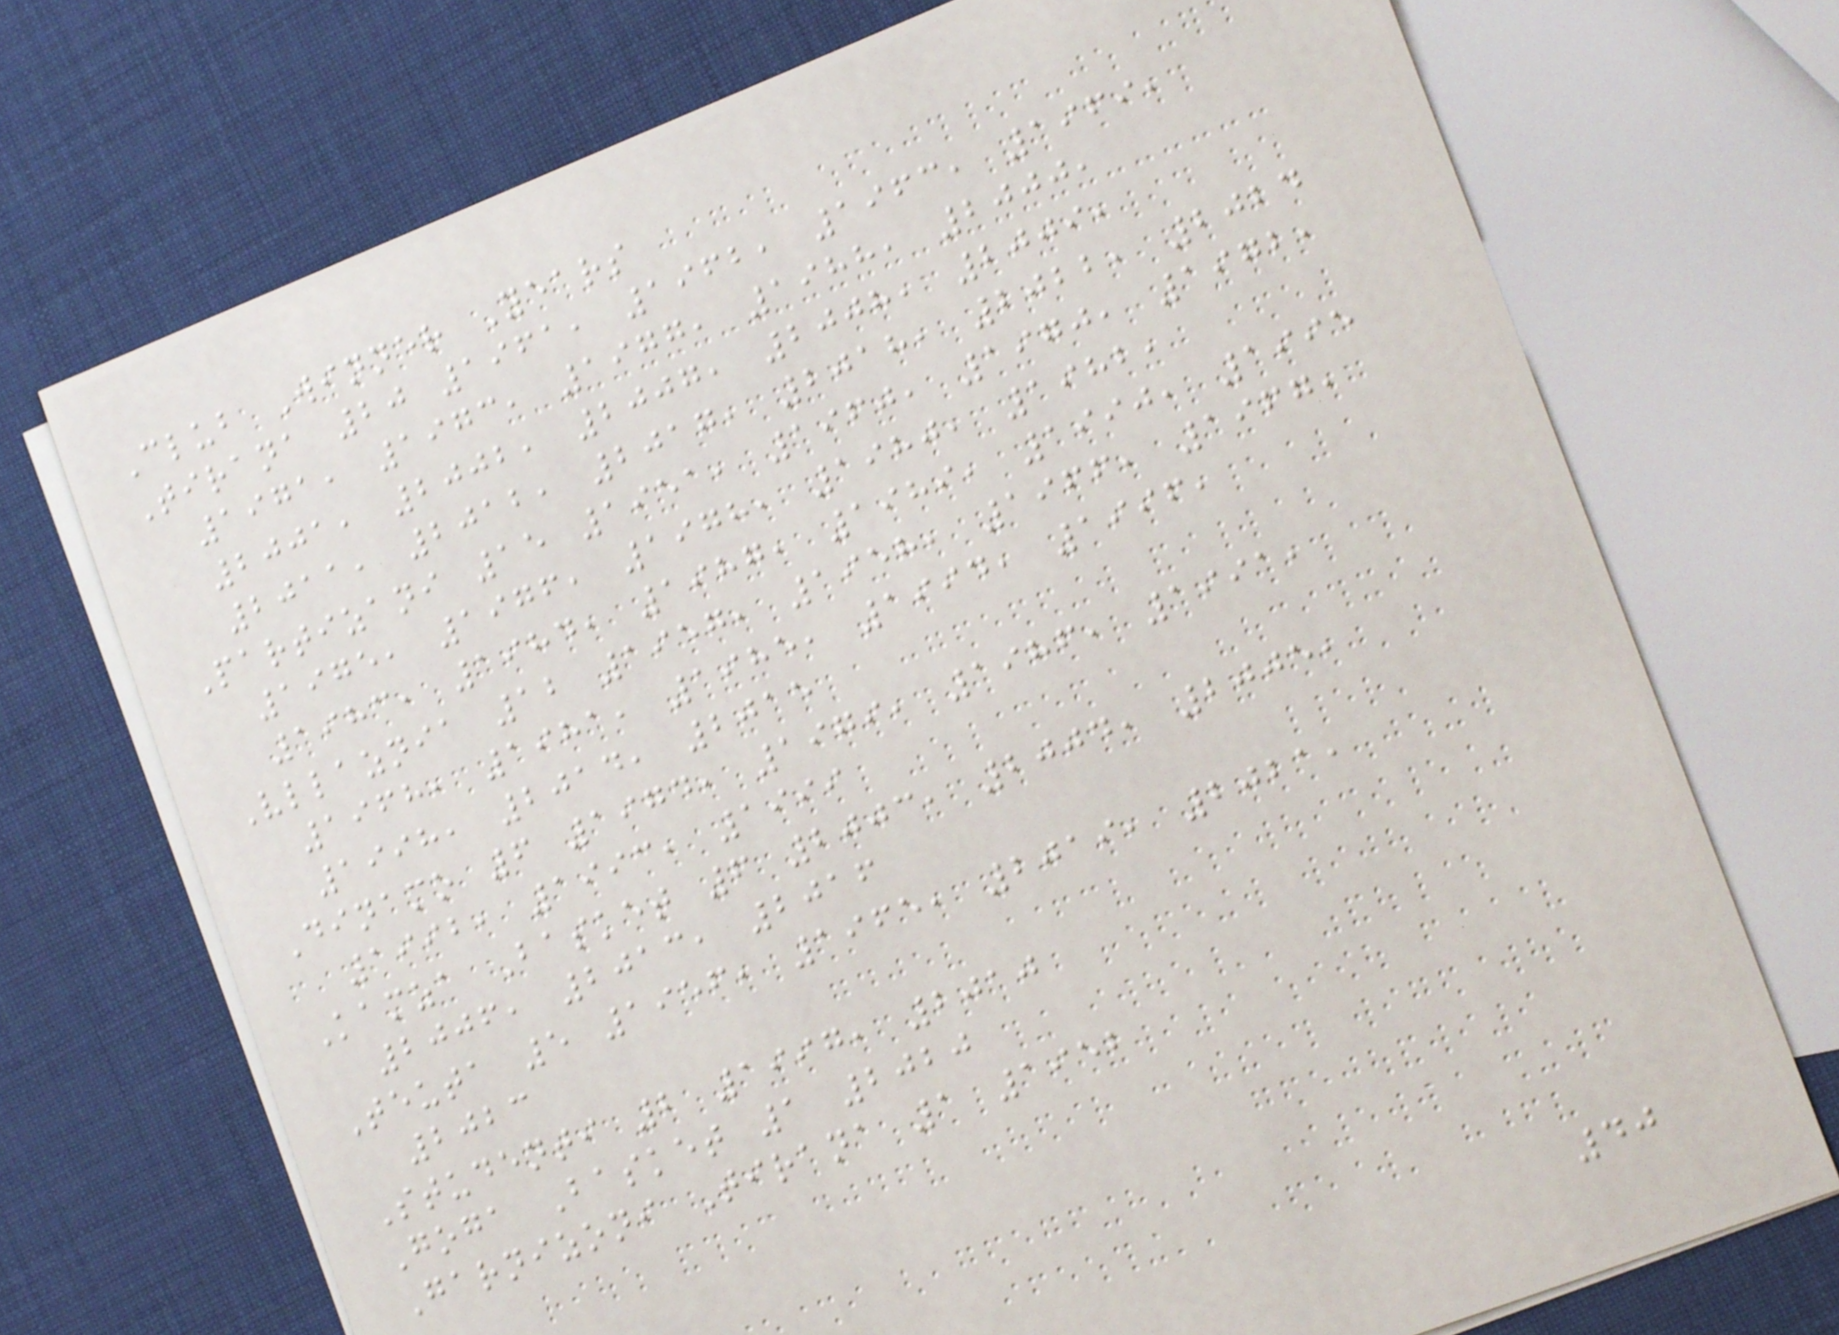Club Winner Years
Tirana 20 1961, 1962, 1963, 1969,
1971, 1973, 1977, 1988, 2000,
2001, 2002, 2007, 2008, 2009,
2011, 2012, 2017, 2018, 2022, 2024
Partizani 15 1951, 1960, 1970, 1972,
1975, 1976, 1978, 1980, 1982,
1983, 1984, 1987, 1989, 1990, 1995
Vllaznia 12 1957, 1958, 1966, 1967,
1968, 1981, 1985, 1994, 1996,
1998, 2014, 2015
Dinamo 6 1974, 1979, 1986, 1991,
1992, 1993, 1999
Kamza Basket 6 2003, 2004, 2005,
2006, 2013, 2016
Teuta 5 1956, 1965, 2019, 2021,
2023
Studenti 2 1997, 2010
Goga Basket 1 2020
Garnizoni Tirana 1 1952
40
